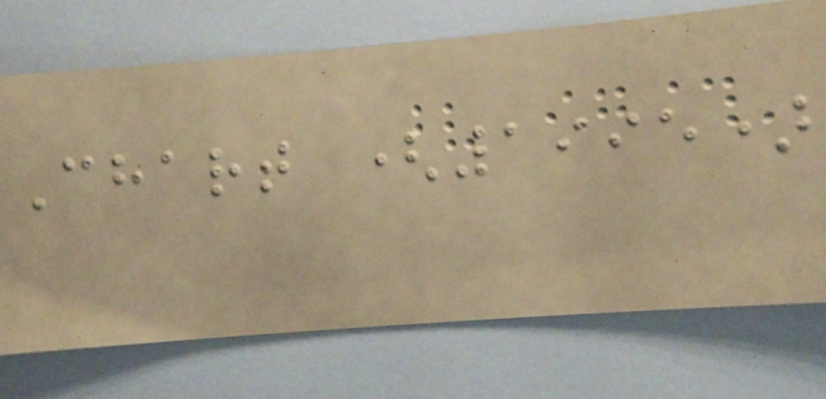Chart (1995)
